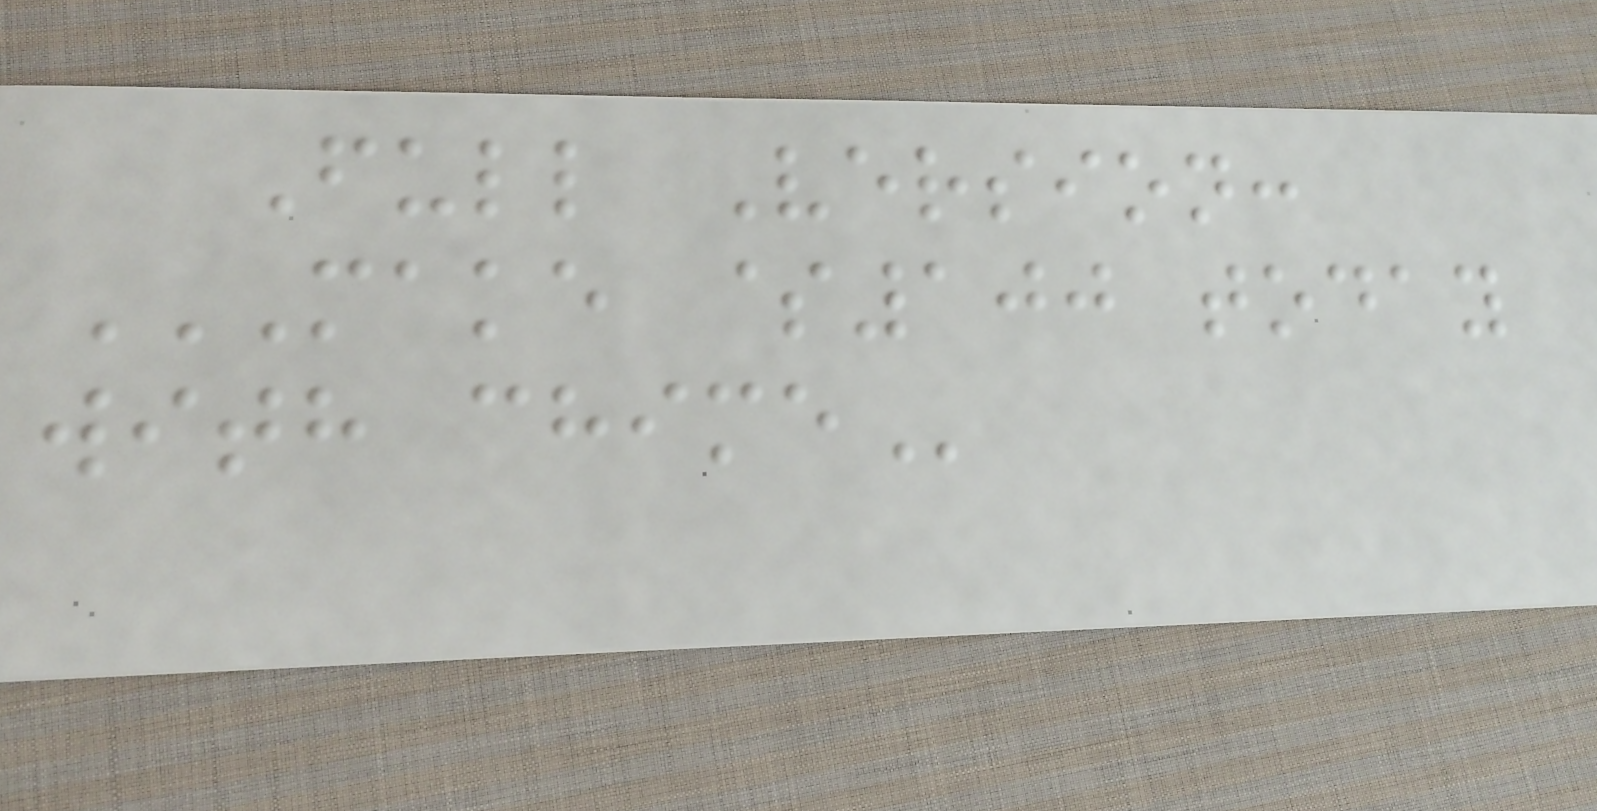Full Version:
MAKE $100 TODAY
WITH CHIME
